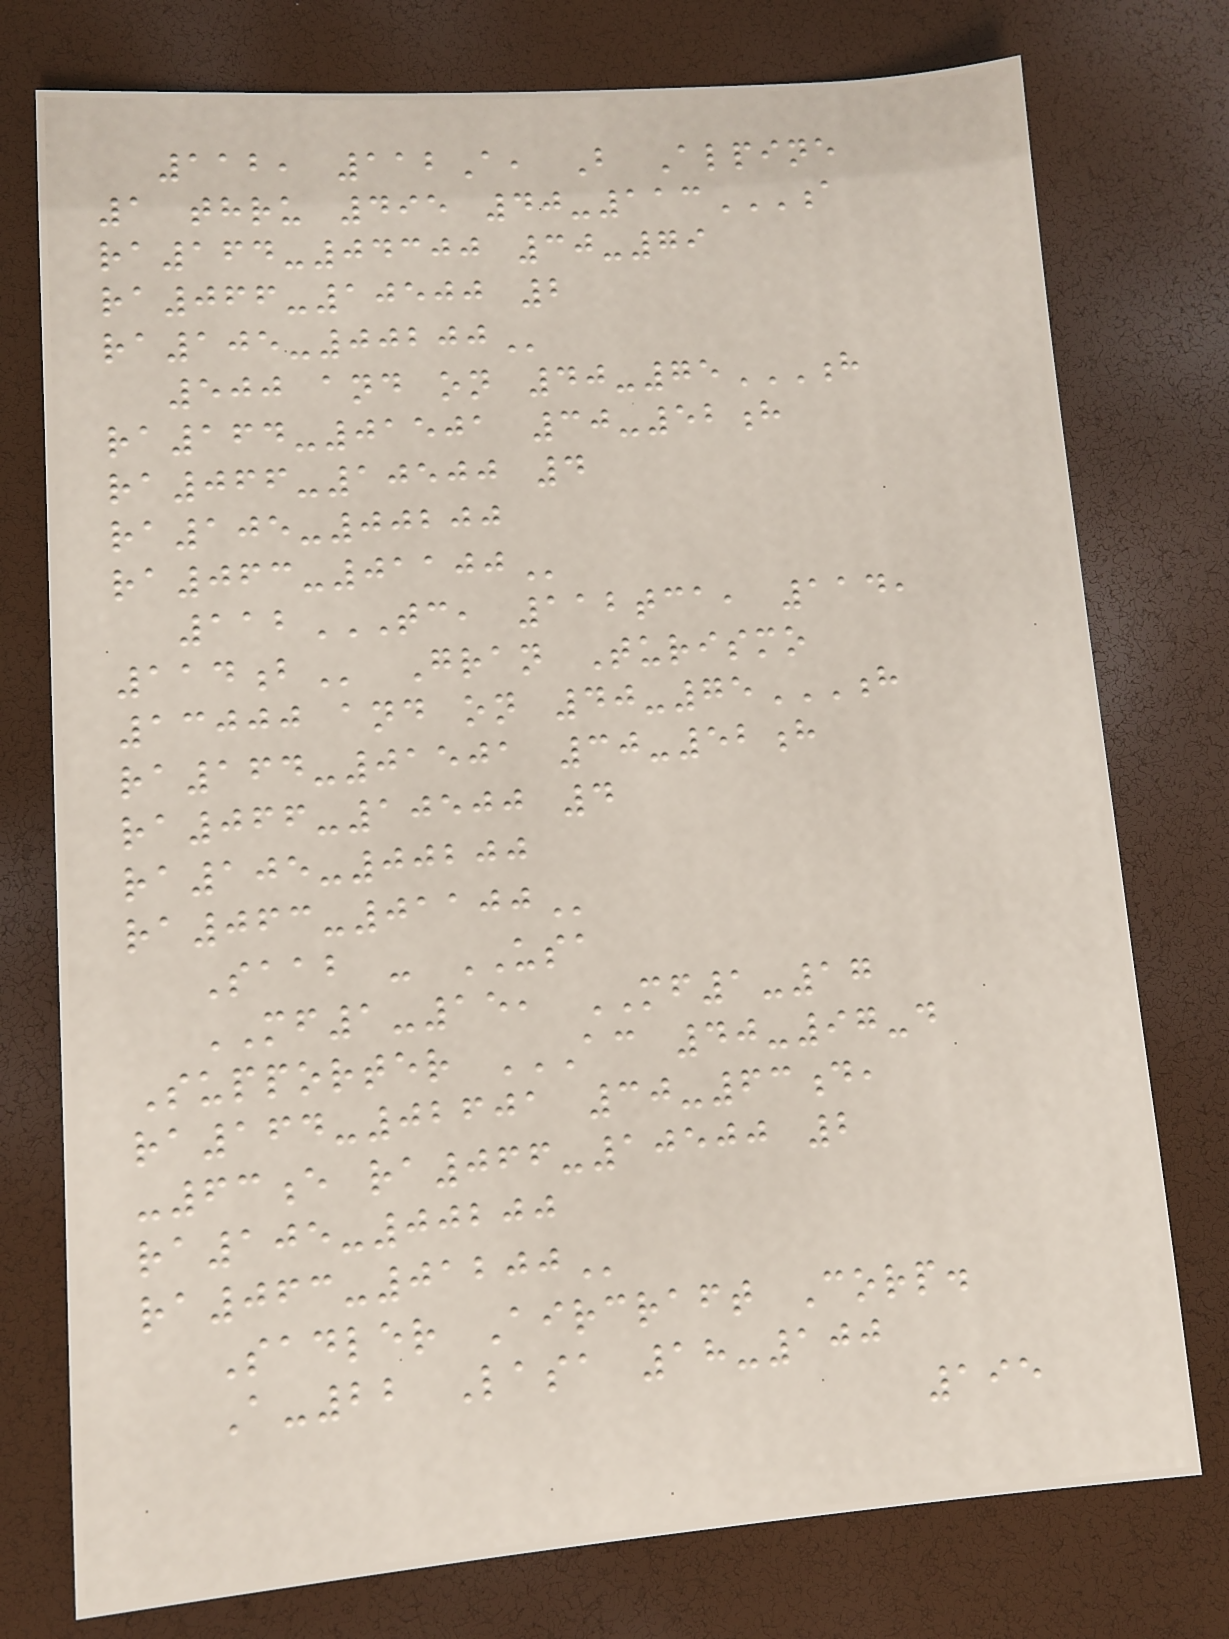112, 112A, B Alpine
1 thru 495 40-113A
RA164-04300 30-79
RA066-10500 2
RA105-00200
500 and on 40-75H
RA164-01501 30-52H
RA066-10500 4
RA105-00200
RA063-01100
112TC, 112TCA, 114,
114B Gran Turismo
13000 and on 40-75H
RA164-01501 30-52H
RA066-10500 4
RA105-00200
RA063-01100
Saab - USA
MF1-15, MF1-17
Supporter AC 40-97-D
RA164-02601 30-63D,
-63E RA066-10500 2
RA105-00200
RA063-01200
Sadler Aircraft Corp.
A-22 Lasa 18-100
195
